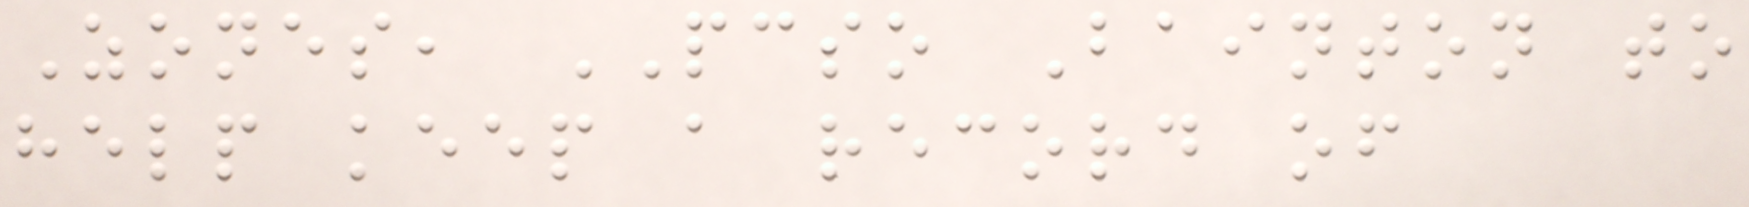Zones, PCSO Bainton to
help keep a record of
